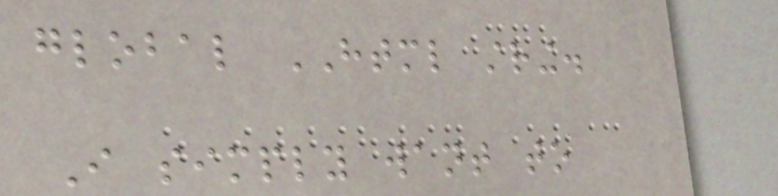global HTML string.
I simply want to
